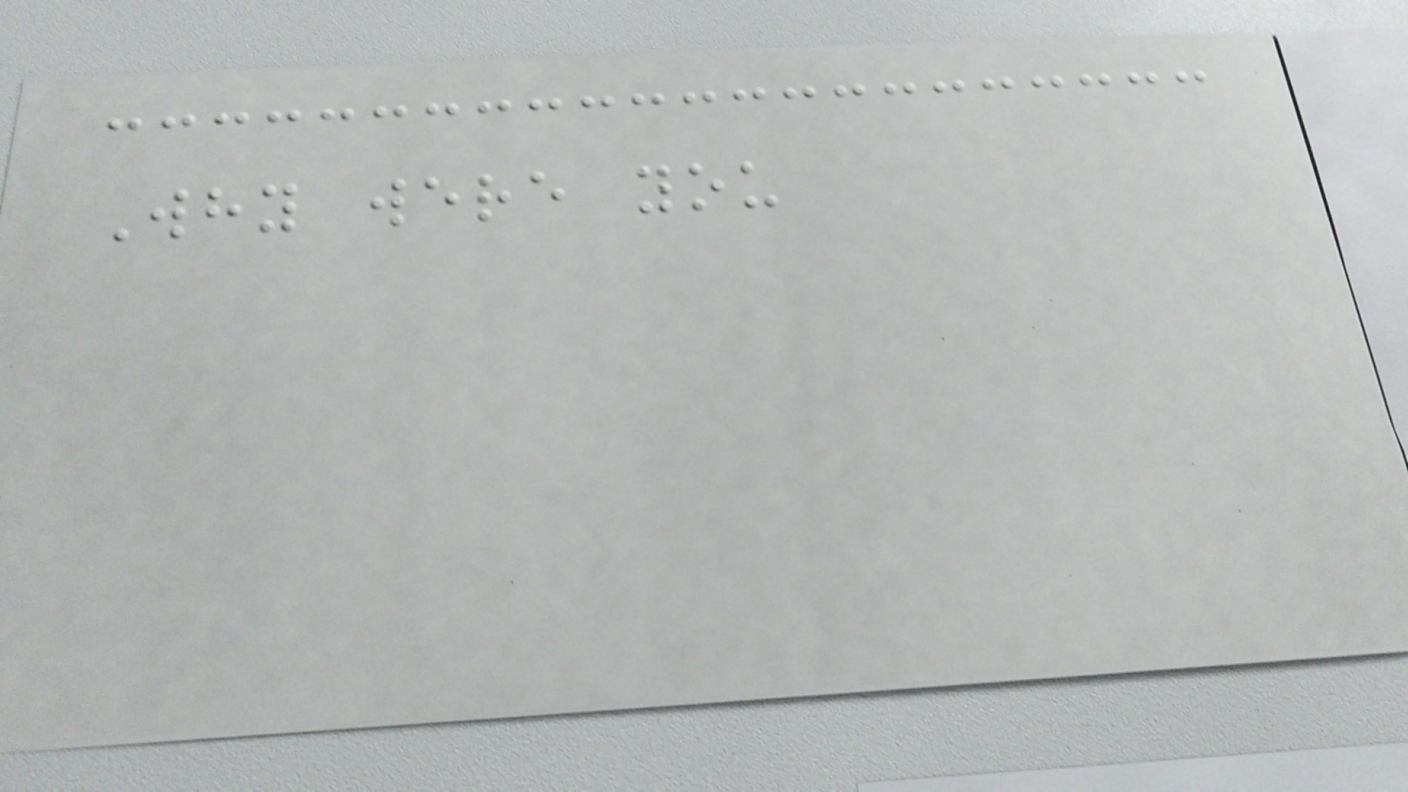Why were you
